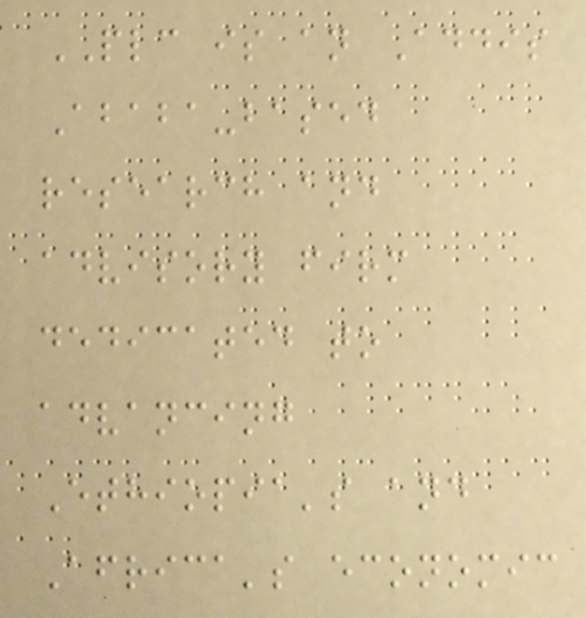PLC is an Addis
Ababa-based
research and
advisory firm
dedicated to
advancing
Ethiopia's and
Africa's economic
